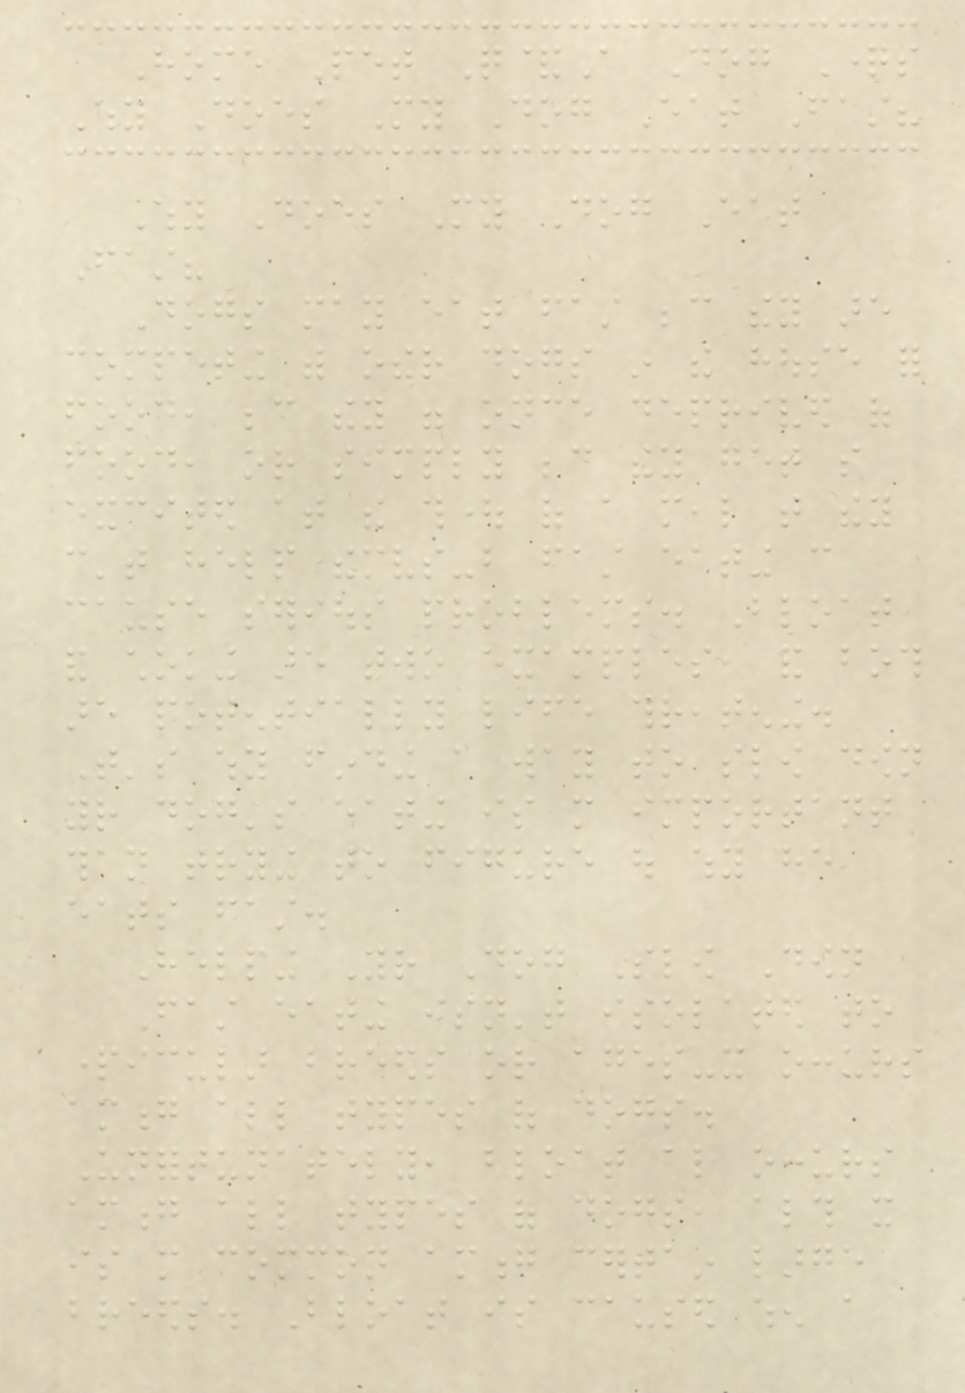Home Pet Q&A Dog Questions
Why Does My Dog Eat Fast?
Why Does My Dog Eat
Fast?
Dogs may eat fast because they are
competing with other dogs in the house for
food, because they were once deprived of
food, or simply because they get so
excited at the thought of a meal that they
can't help themselves-but fast eating can
cause serious problems. Bloat
and choking are two examples, and both
are potentially life threatening.
That's why finding a way to slow down
your dog's eating is more important
than trying to figure out why he
eats fast.
Helping Your Dog Slow Down
Fast eating isn't isolated to
particular breeds or ages-it occurs
among all types of dogs.
Unfortunately, bloat also occurs
among all types of dogs, although it
is more common among certain large
breeds. Bloat is caused when a
